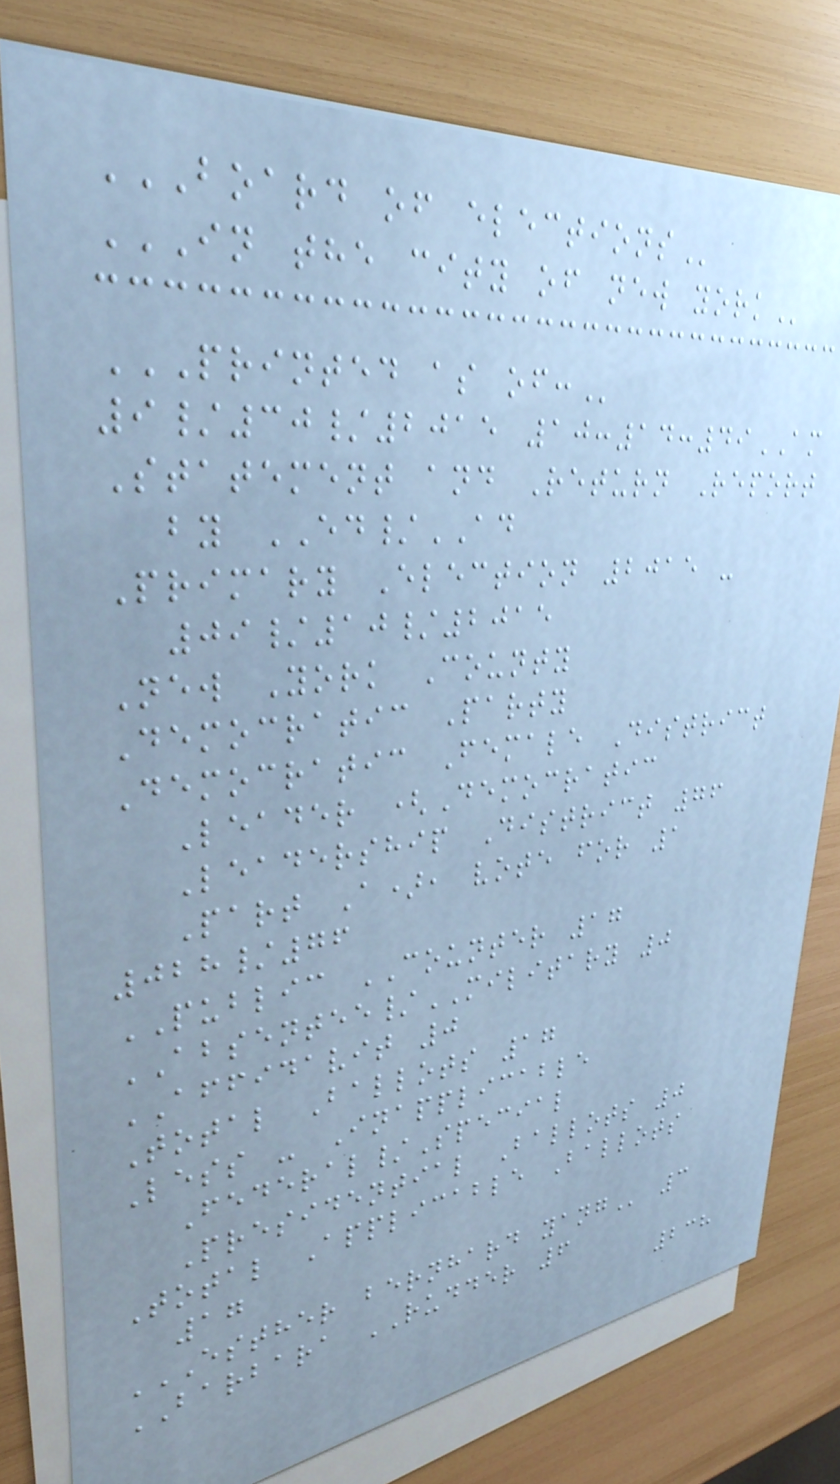BOARD OF ELECTIONS
IN THE CITY OF NEW YORK
PRINTED AS OF:
9/30/2015 10:14:49AM
Statement and Return Report
by ED/AD
Primary Election 2015 -
09/10/2015
New York County
Democratic Party
Democratic Female District
Leader (Democratic
Leadership District 76
Part A), vote for 1
028/76
PUBLIC COUNTER 17
ABSENTEE/MILITARY 0
AFFIDAVIT 0
Total Ballots 17
Less - Inapplicable
Federal/Special
Presidential Ballots 0
Total Applicable Ballots
17
ESTHER BERNHARD YANG 3
BARBARA RUDDER 6
238
